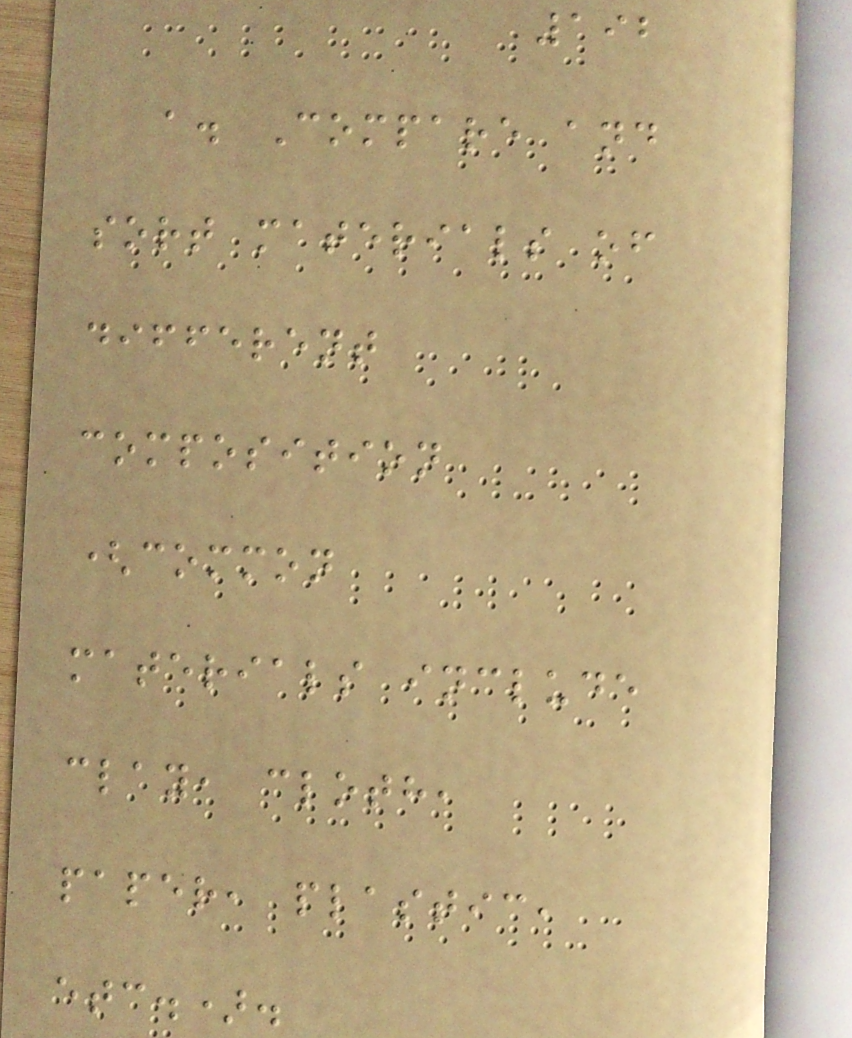192
a. Compare and
sort materials of
different
composition
(common
materials include
clay, cloth,
paper, plastic,
etc.).
